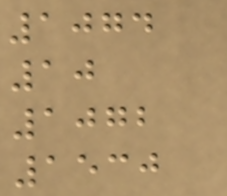1074
10
1072
1530
